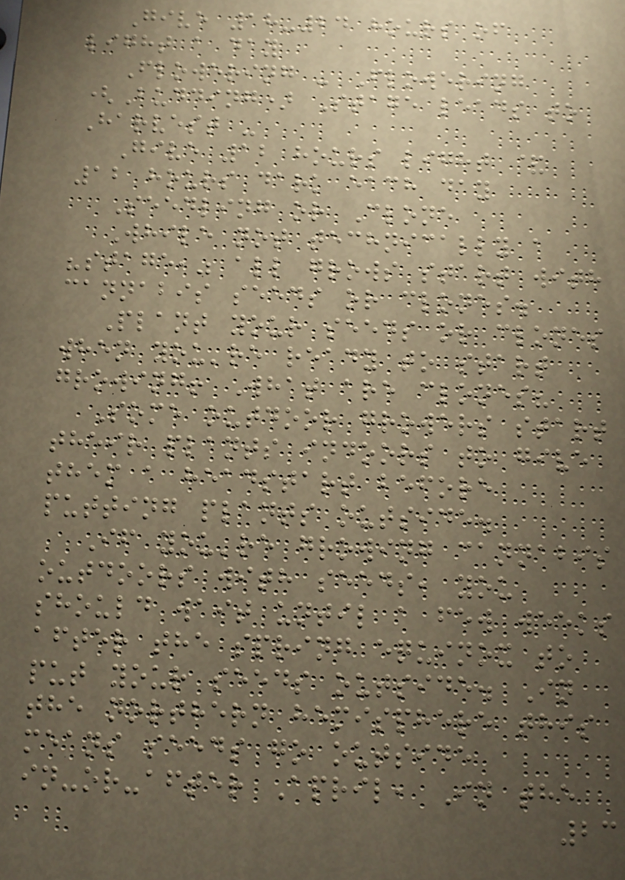Give 18-24 hours of
light a day
Flowering - Flowering
(Budding) Stage leads to
Harvest -
Give 12 hours light &
12 hours dark each day
Seedling or Clone
While not technically a
"stage," all grows start with
cannabis seeds or clones.
Plant your seeds or clones
when you're ready to start
growing! What are clones?
Some outdoor growers start
their plants indoors to give
them a headstart before
putting plants outside.
If you're growing cannabis
outdoors with seeds, you
should wait until a few weeks
after the spring equinox to
put your seeds outside. In
the northern hemisphere this
means seeds go outside
in-or-after April, In the
23
